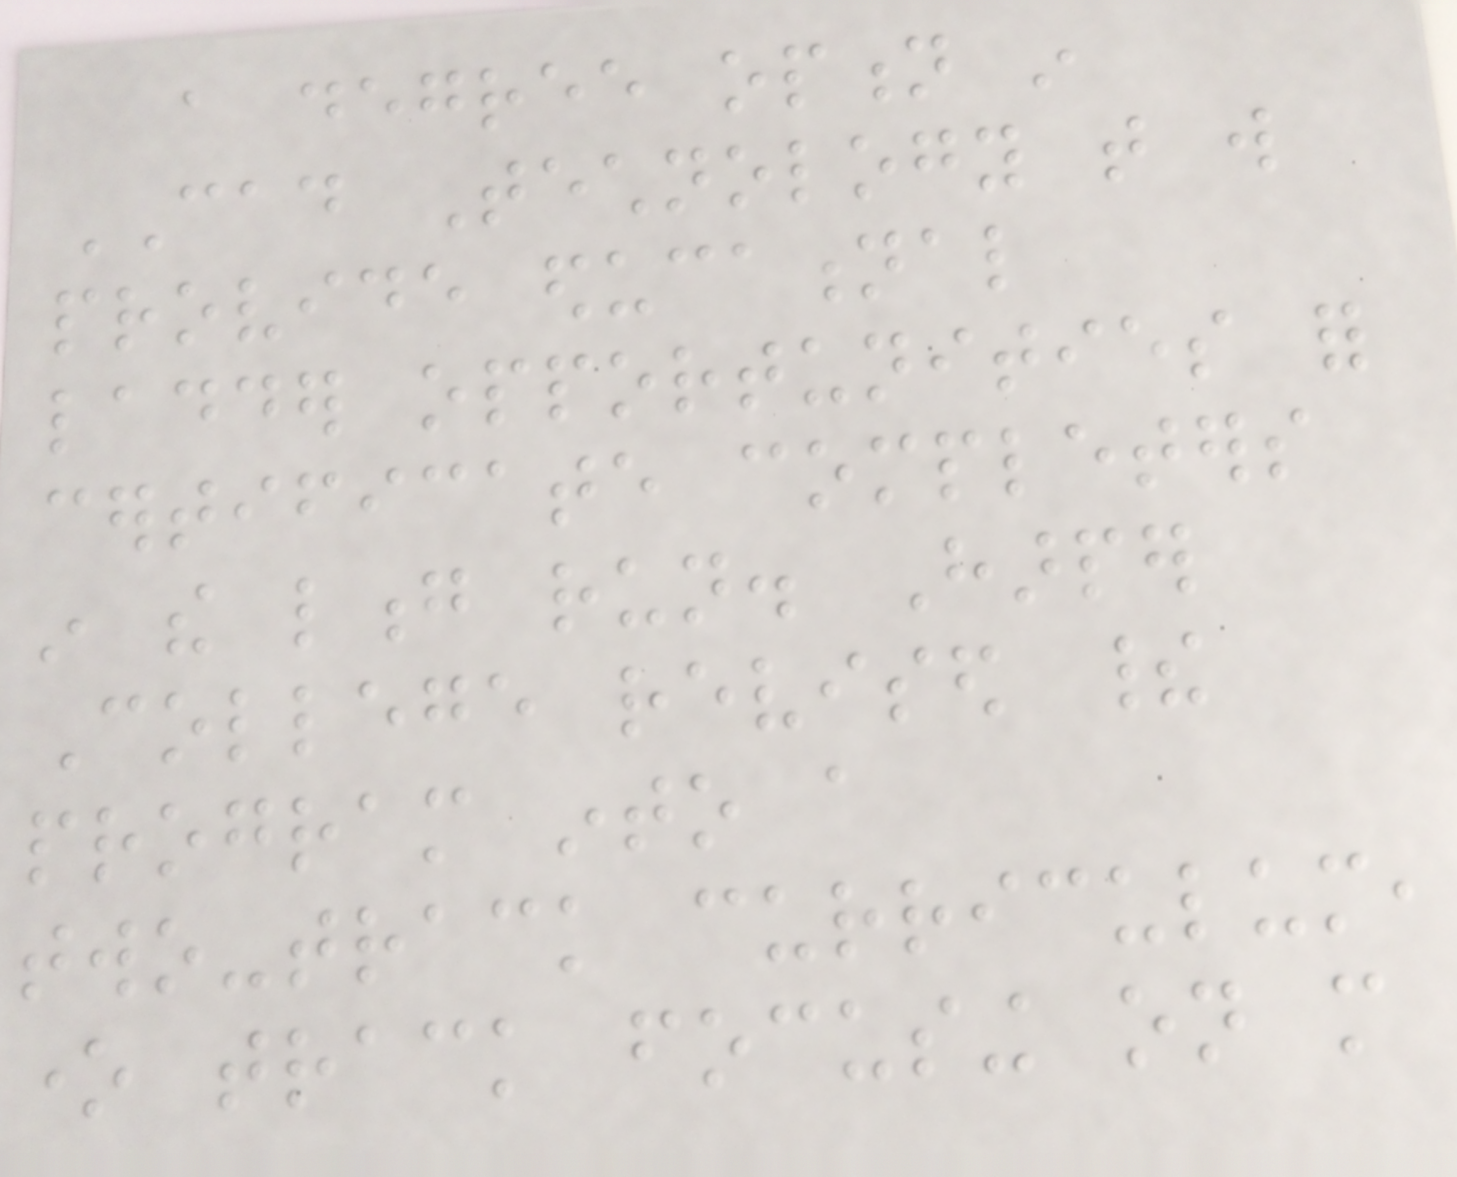a degree option in
CAD Technology that will
provide educational
ladder opportunities for
certificate completers
in the long run. Harper
College revised their
program into a
two-track curriculum,
one track focusing on more
